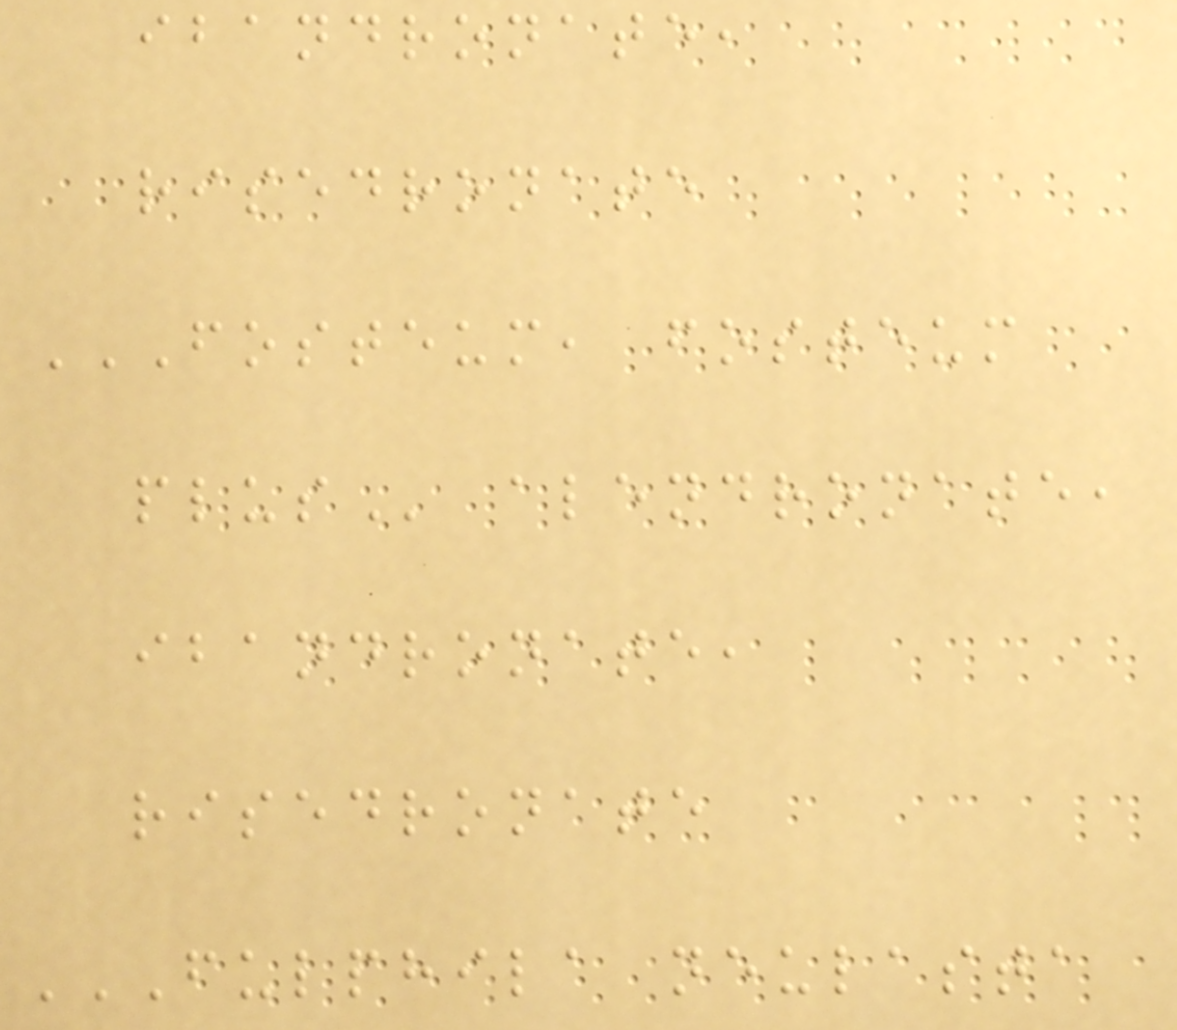ibandronate,
risedronate
FOSTEUM, FOSTEUM
PLUS alendronate,
ibandronate,
risedronate
FULPHILA NEULASTA
